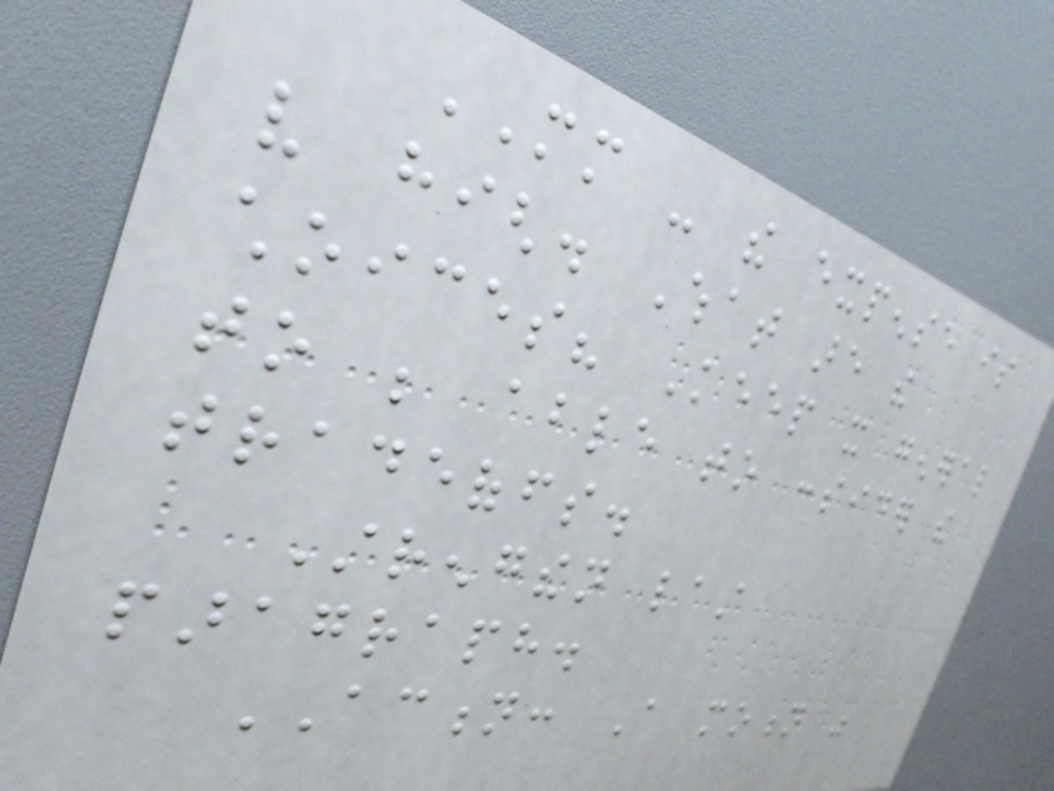MM - the expense is
very high. What are the
choices? Keep it general
to be able to consider the
tradeoffs.
Strengthen last
paragraph.
ACTION: A motion was
